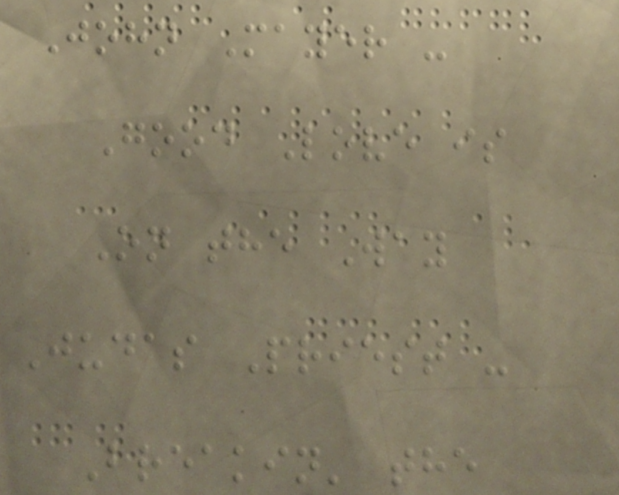John Mayer -
Good Love is
On the Way
Judas Priest -
Breakin' the
